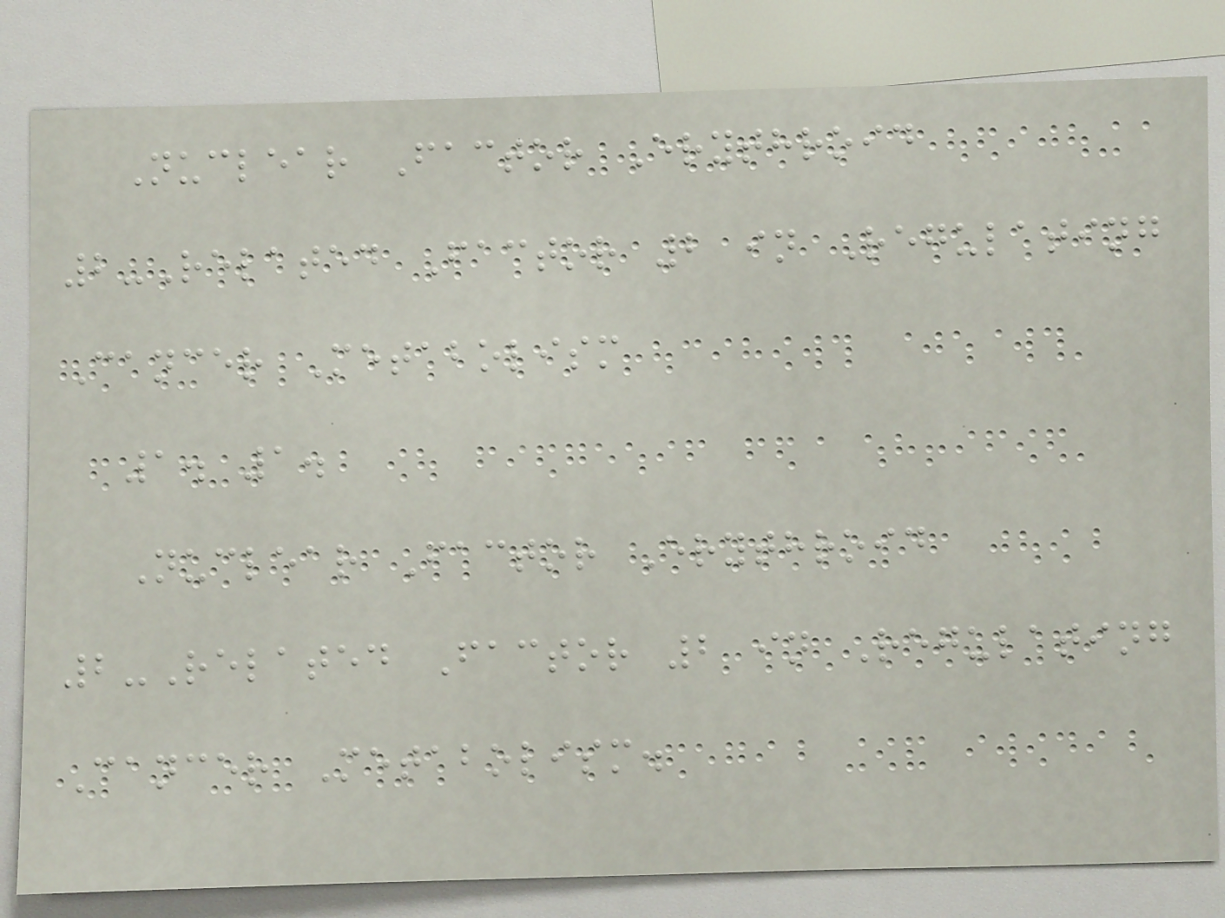Nuclear Factor Erythroid
2-Related Factor 2 in Regulating
Cancer Metabolism
1. 1.
Nuclear Factor Erythroid
2-Related Factor 2 in Regulating
Cancer Metabolism.
